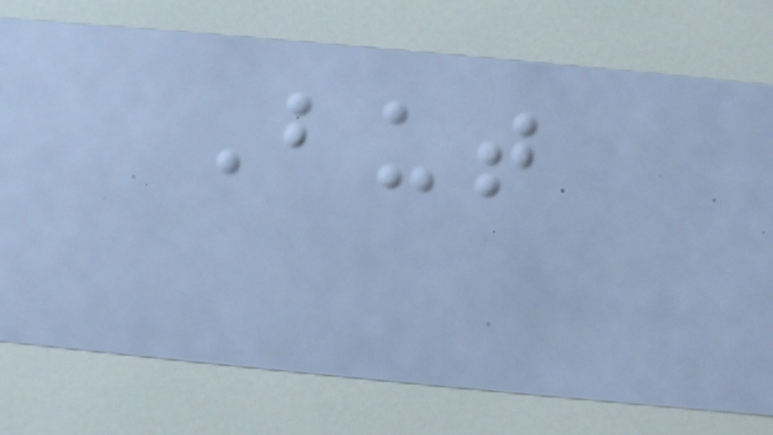But
